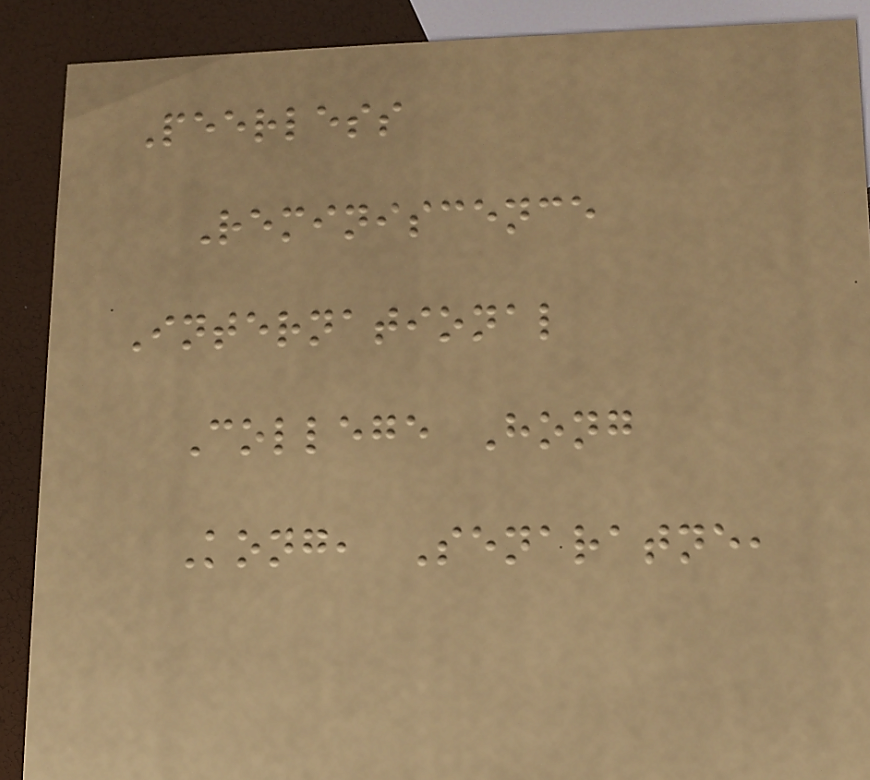Peerless
Reminiscence
International
College Hong
Kong, Senaratne,
